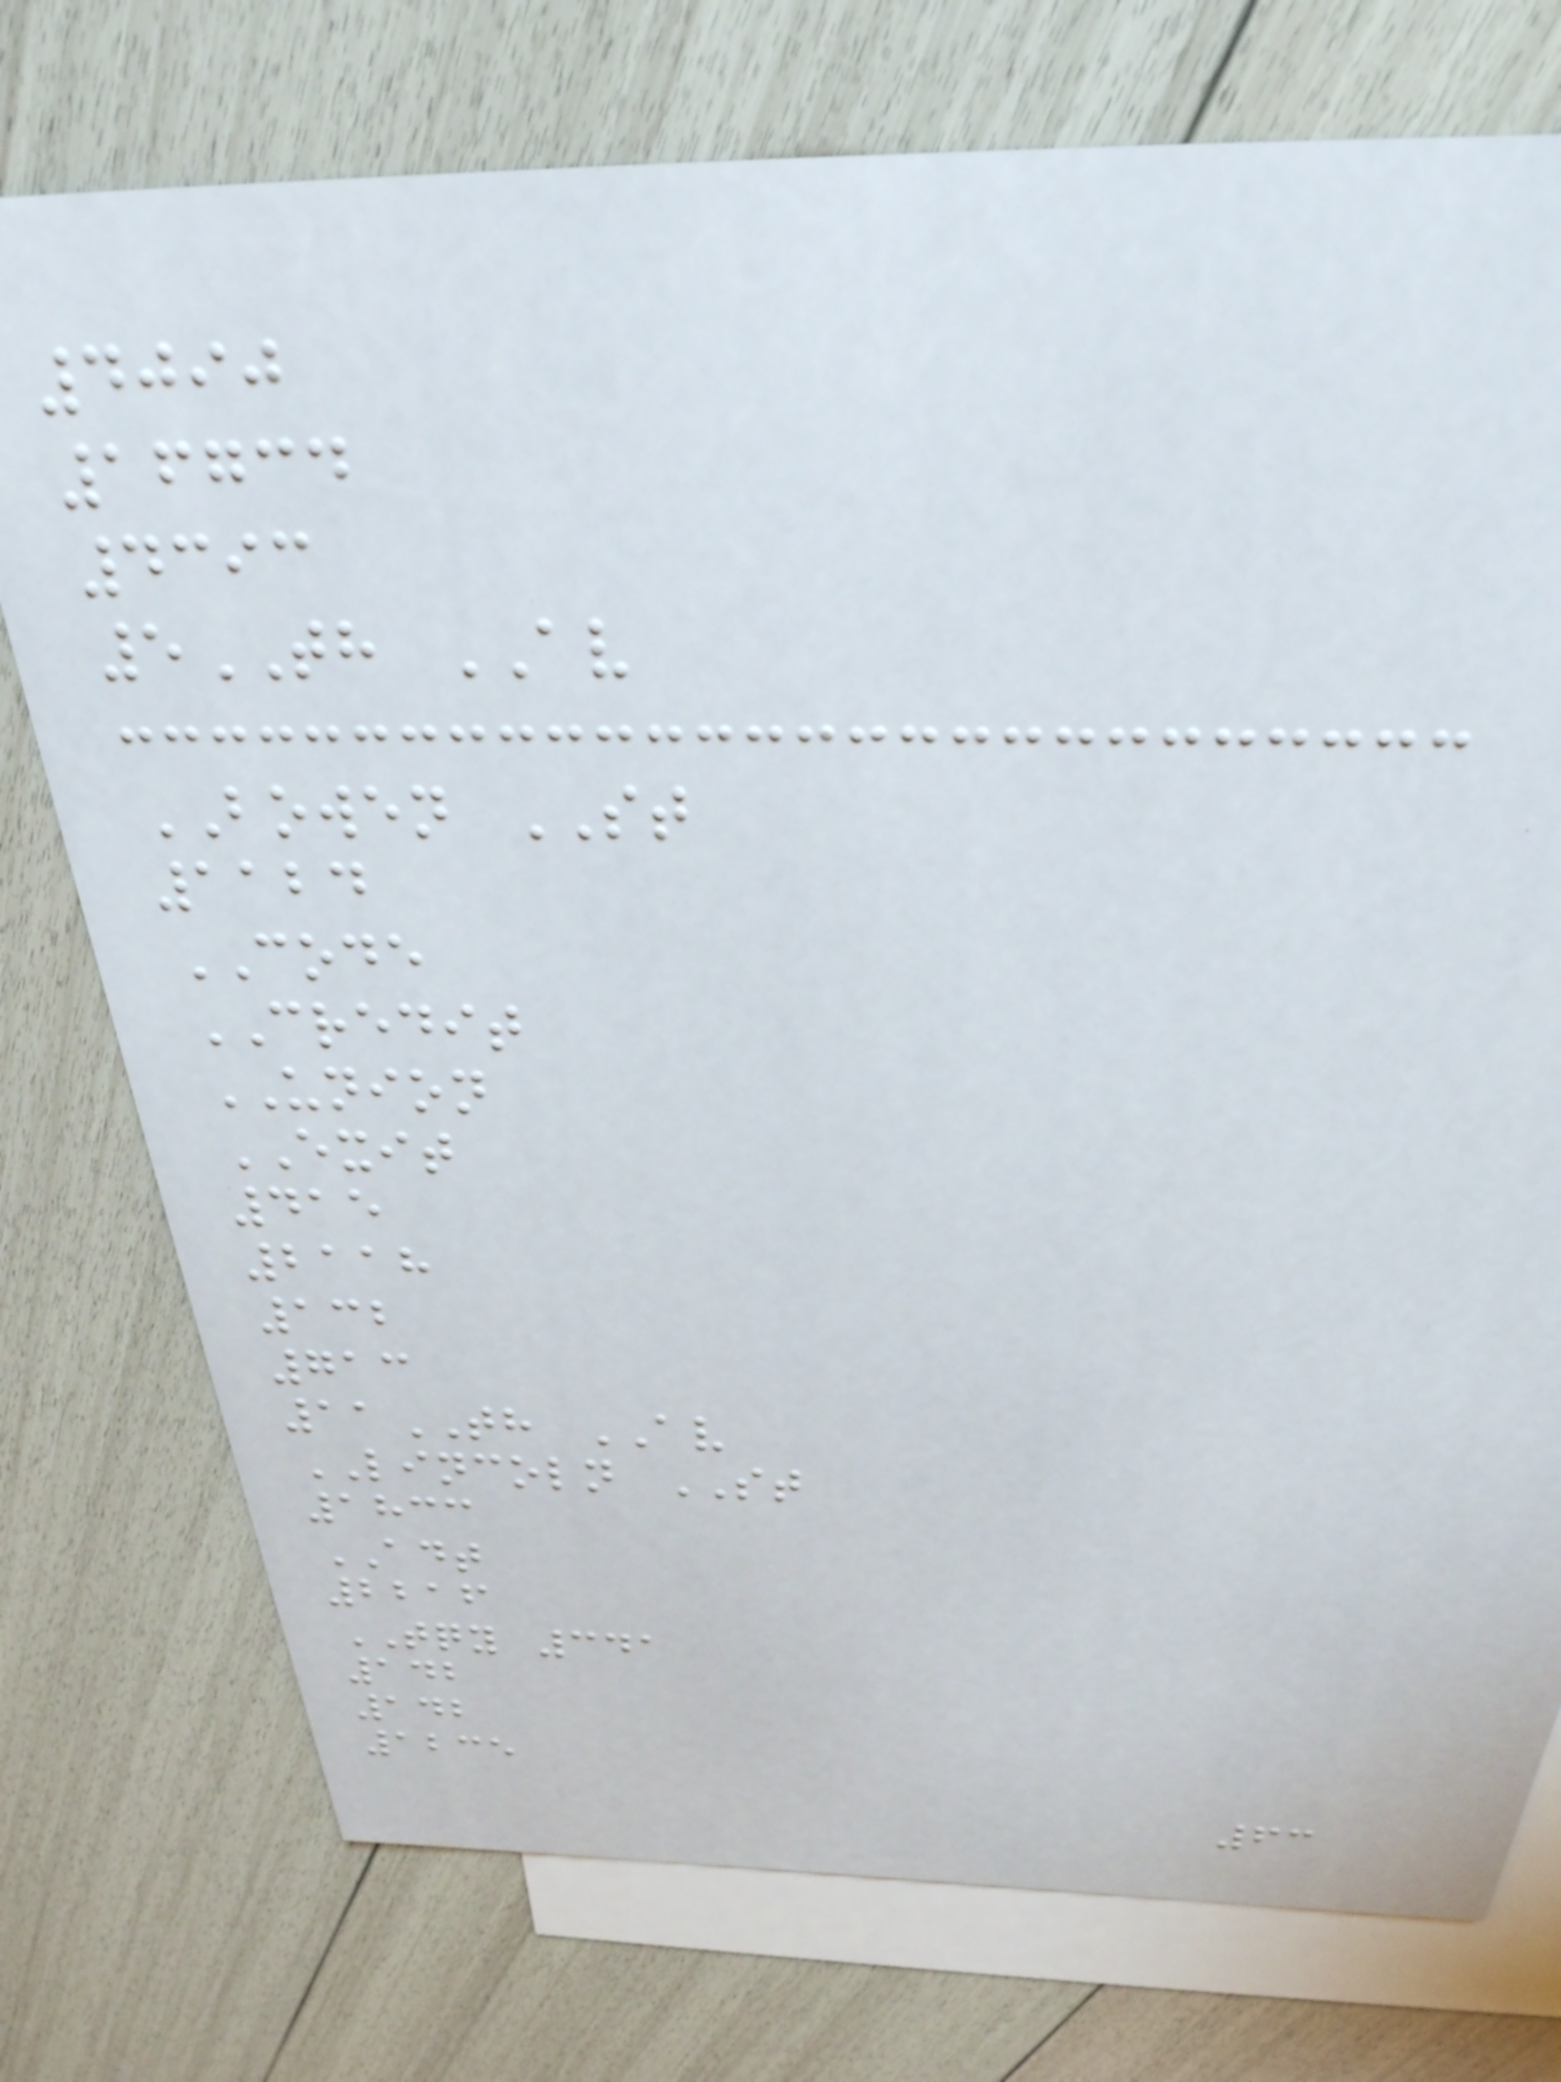4090
16734
4393
5TH AV
BOWEN ST
1124
CODE
CREDIT
UNION
EXIT
415
2118
132
713
11TH AV
LINCOLN ST
1833
ADT
2216
TQY 341
142
142
1235
63
